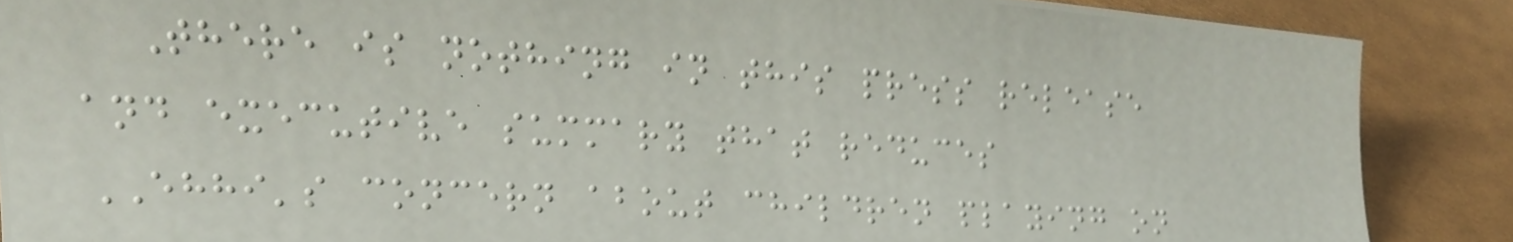There is nothing in this press release
and executive summary that reduces
EHHI's concern about children playing on
